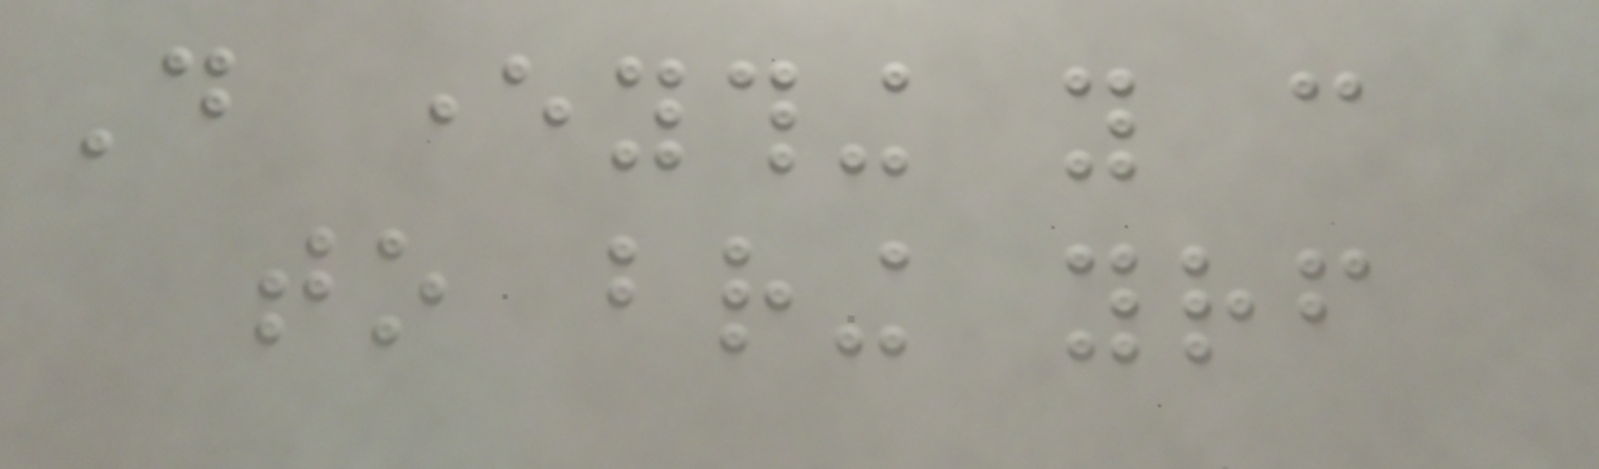Do everything you can
to bring yourself
